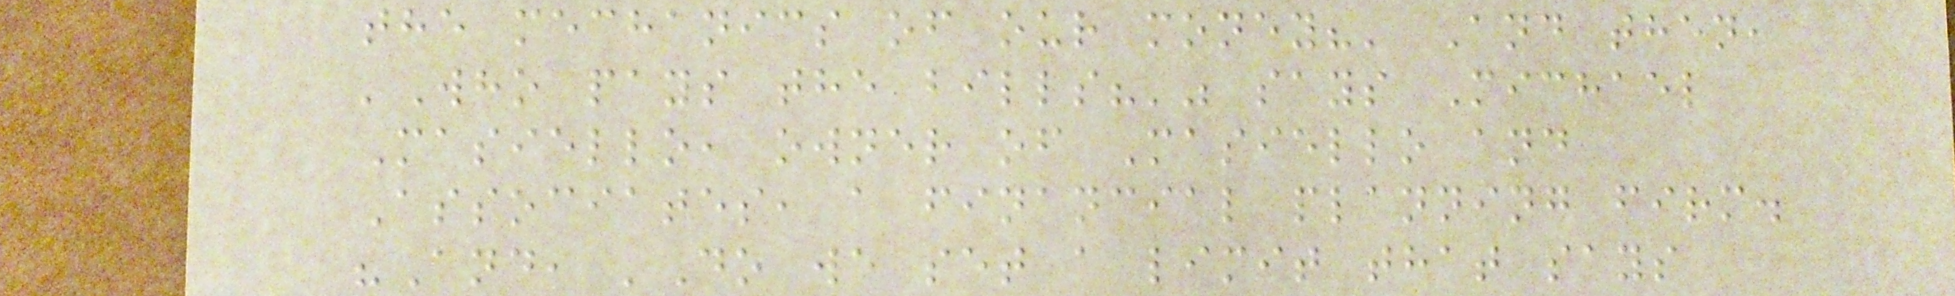the mechanics of our money?' And then,
'Who pays the bills?'" says Michael
Masiello, owner of Masiello and
Associates, a financial planning firm.
"And, 'Do we set a limit that says
